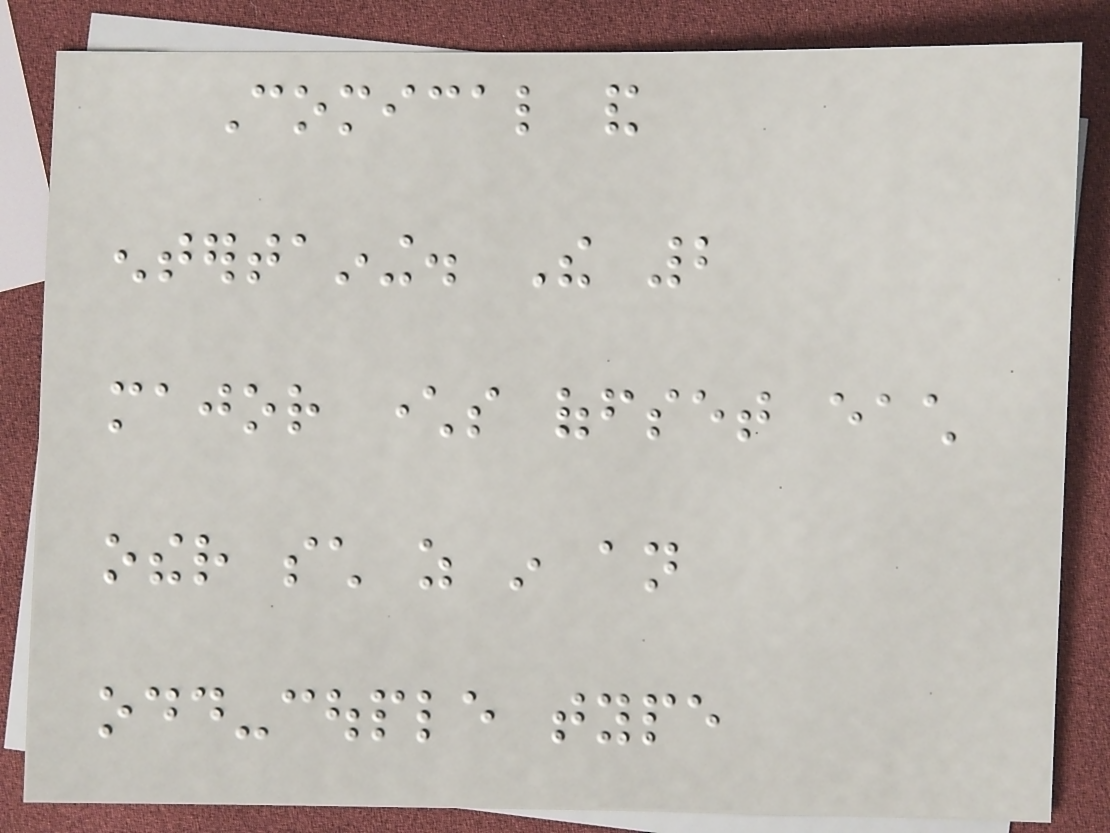Comical and
entertaining. The 2
major characters offset each
other such as in an
odd-couple type
